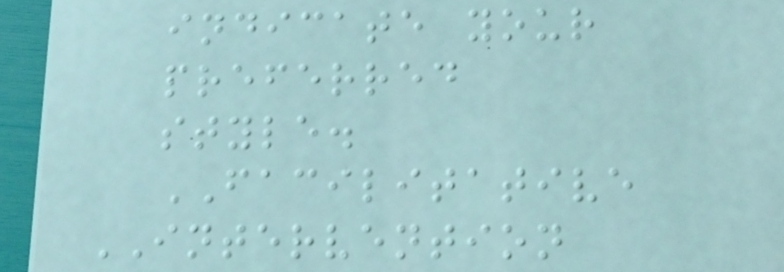indicate your
preferred
style.
FACILITATIVE
INTERVENTION
